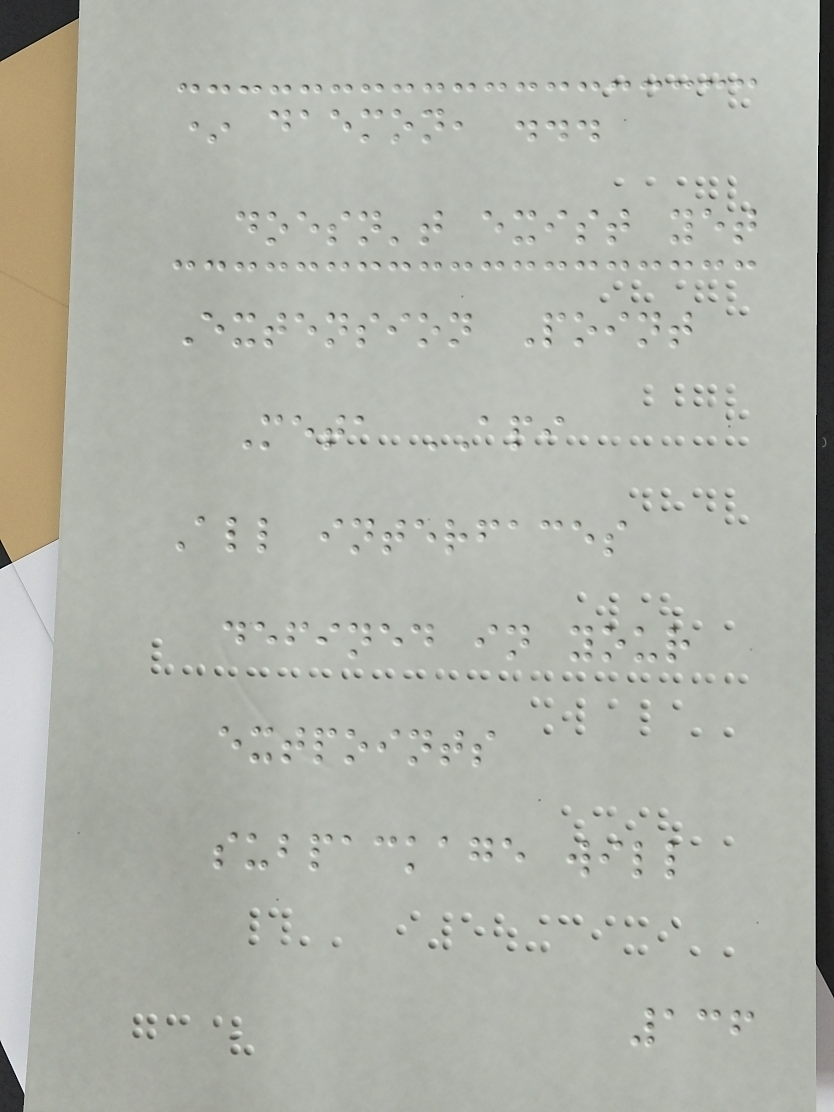* daemon, ...
doesn't exist yet
Extension Point
Meta API
All interfaces
defined in your
extpoints
subpackage will
136
